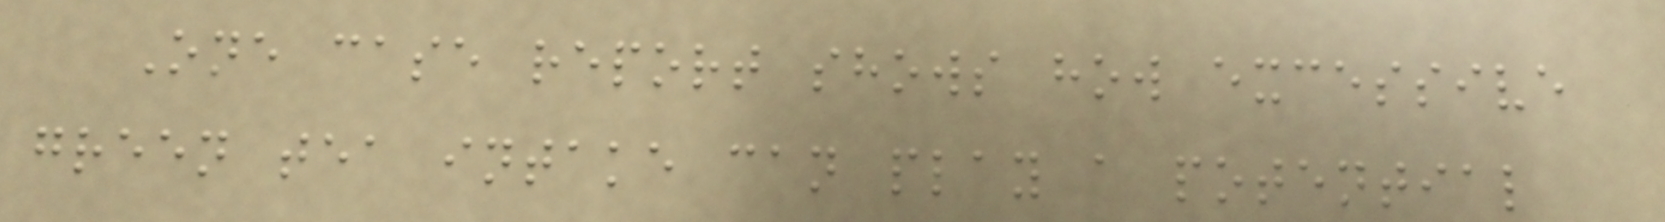One case report shows how excessive
green tea intake can play a potential
